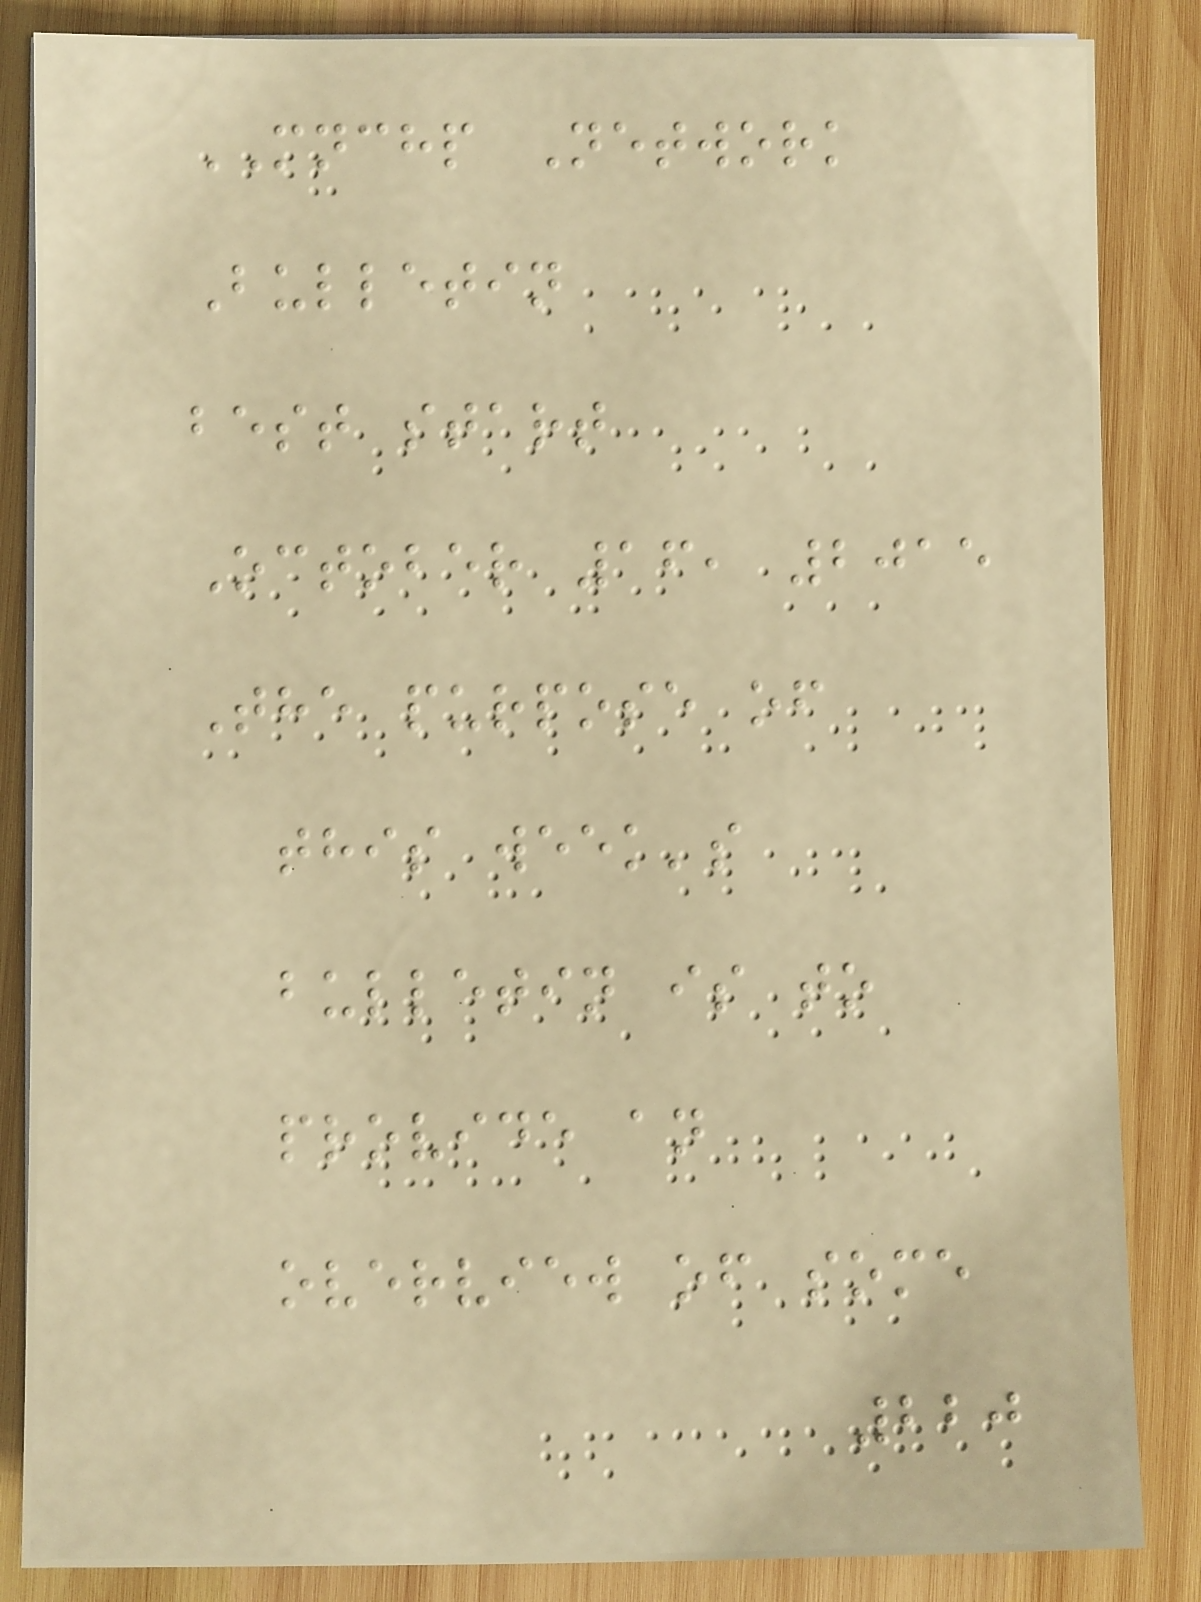MNCHP Network
Bulletin
best start
October 16, 2015
The purpose of
this week's
bulletin is to
provide an
overview of some
220
